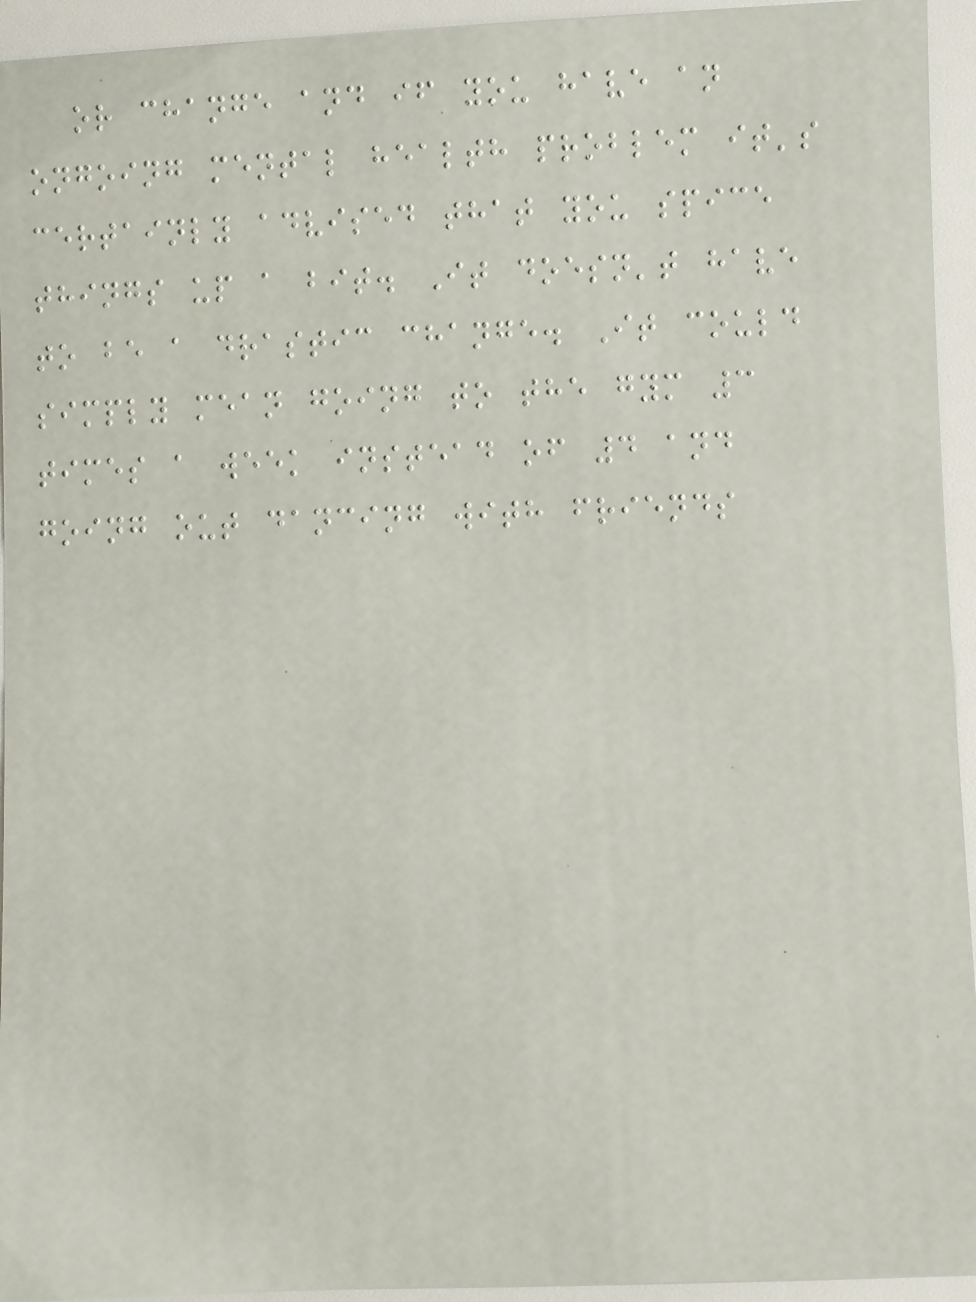or change and if you have an
ongoing mental health problem it's
certainly advised that you spice
things up a bit. It doesn't have
to be a drastic change. It could
simply mean going to the gym 3
times a week instead of 4 and
going out dancing with friends
